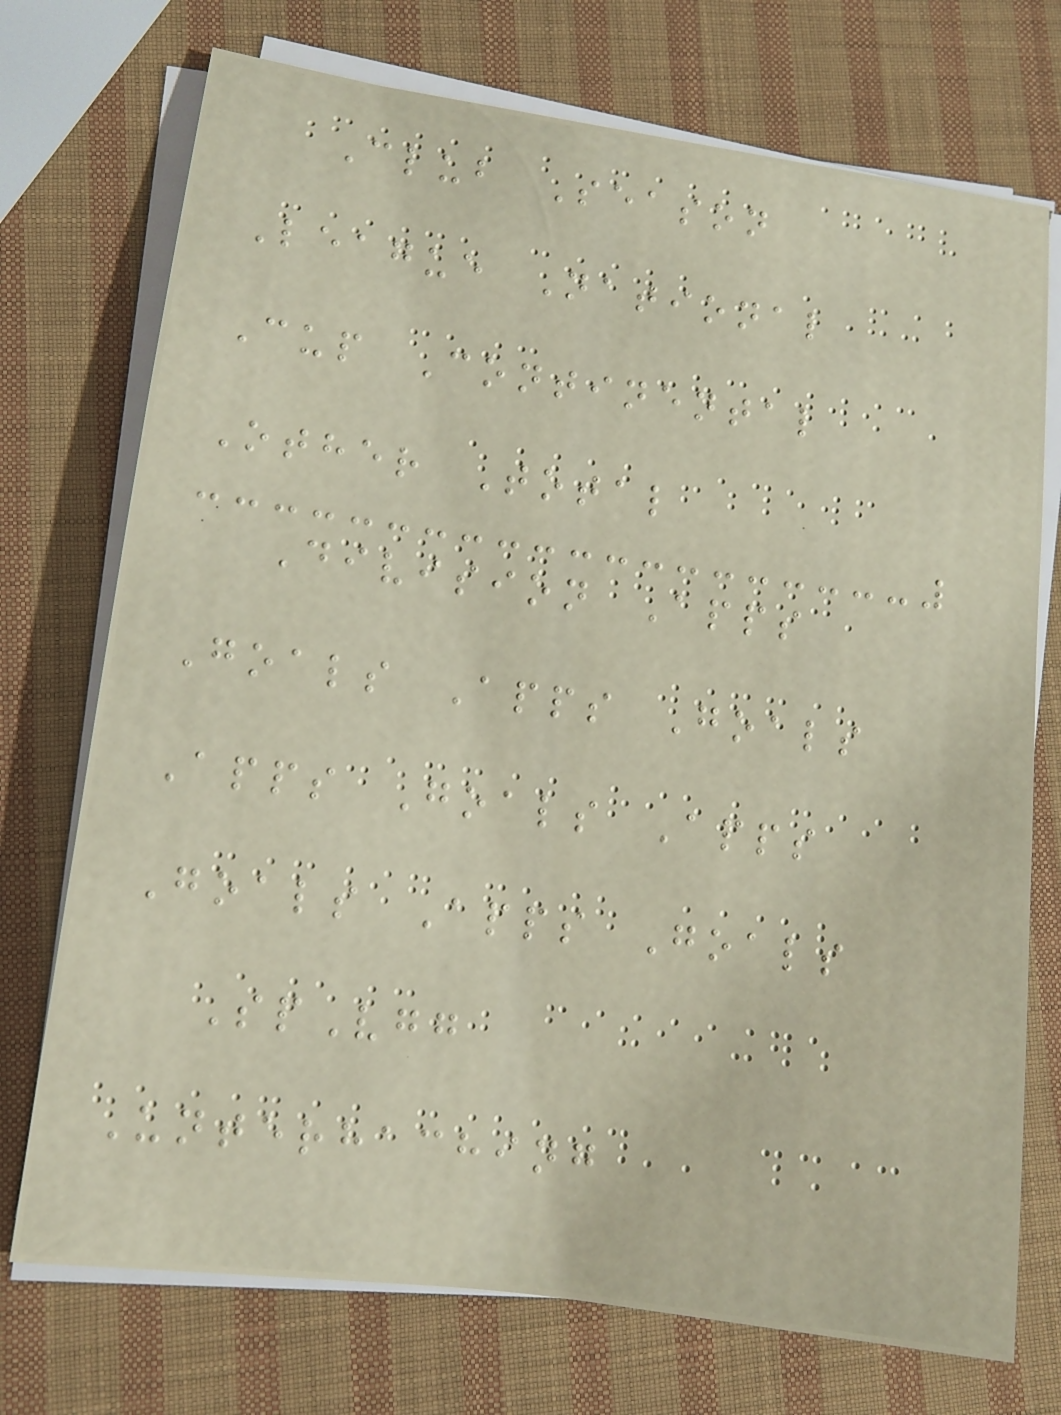Club Season
League National
Cup Continental
Other Total
Division Apps
Goals Apps Goals
Apps Goals Apps
Goals Apps Goals
SpVgg
Unterhaching
